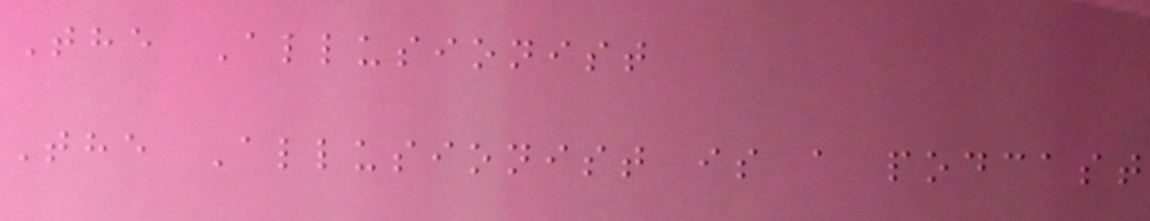The Allusionist
The Allusionist is a podcast
